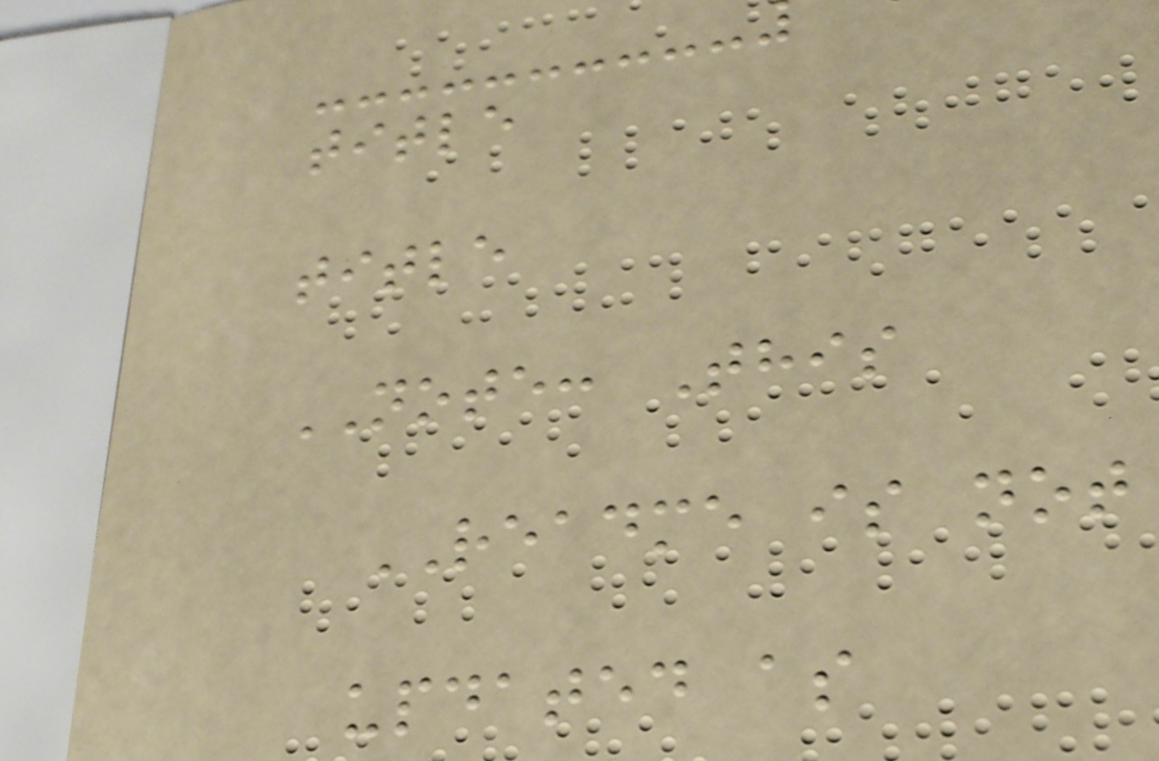title
title
NOTE: This
README is not
updated as
